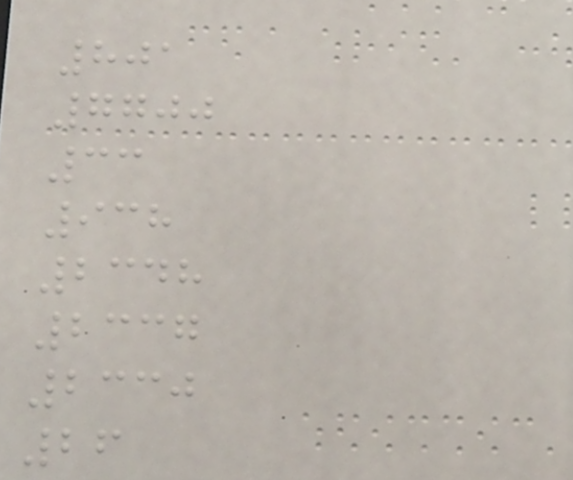801
7700
33
938
2348
2337
2330
26
